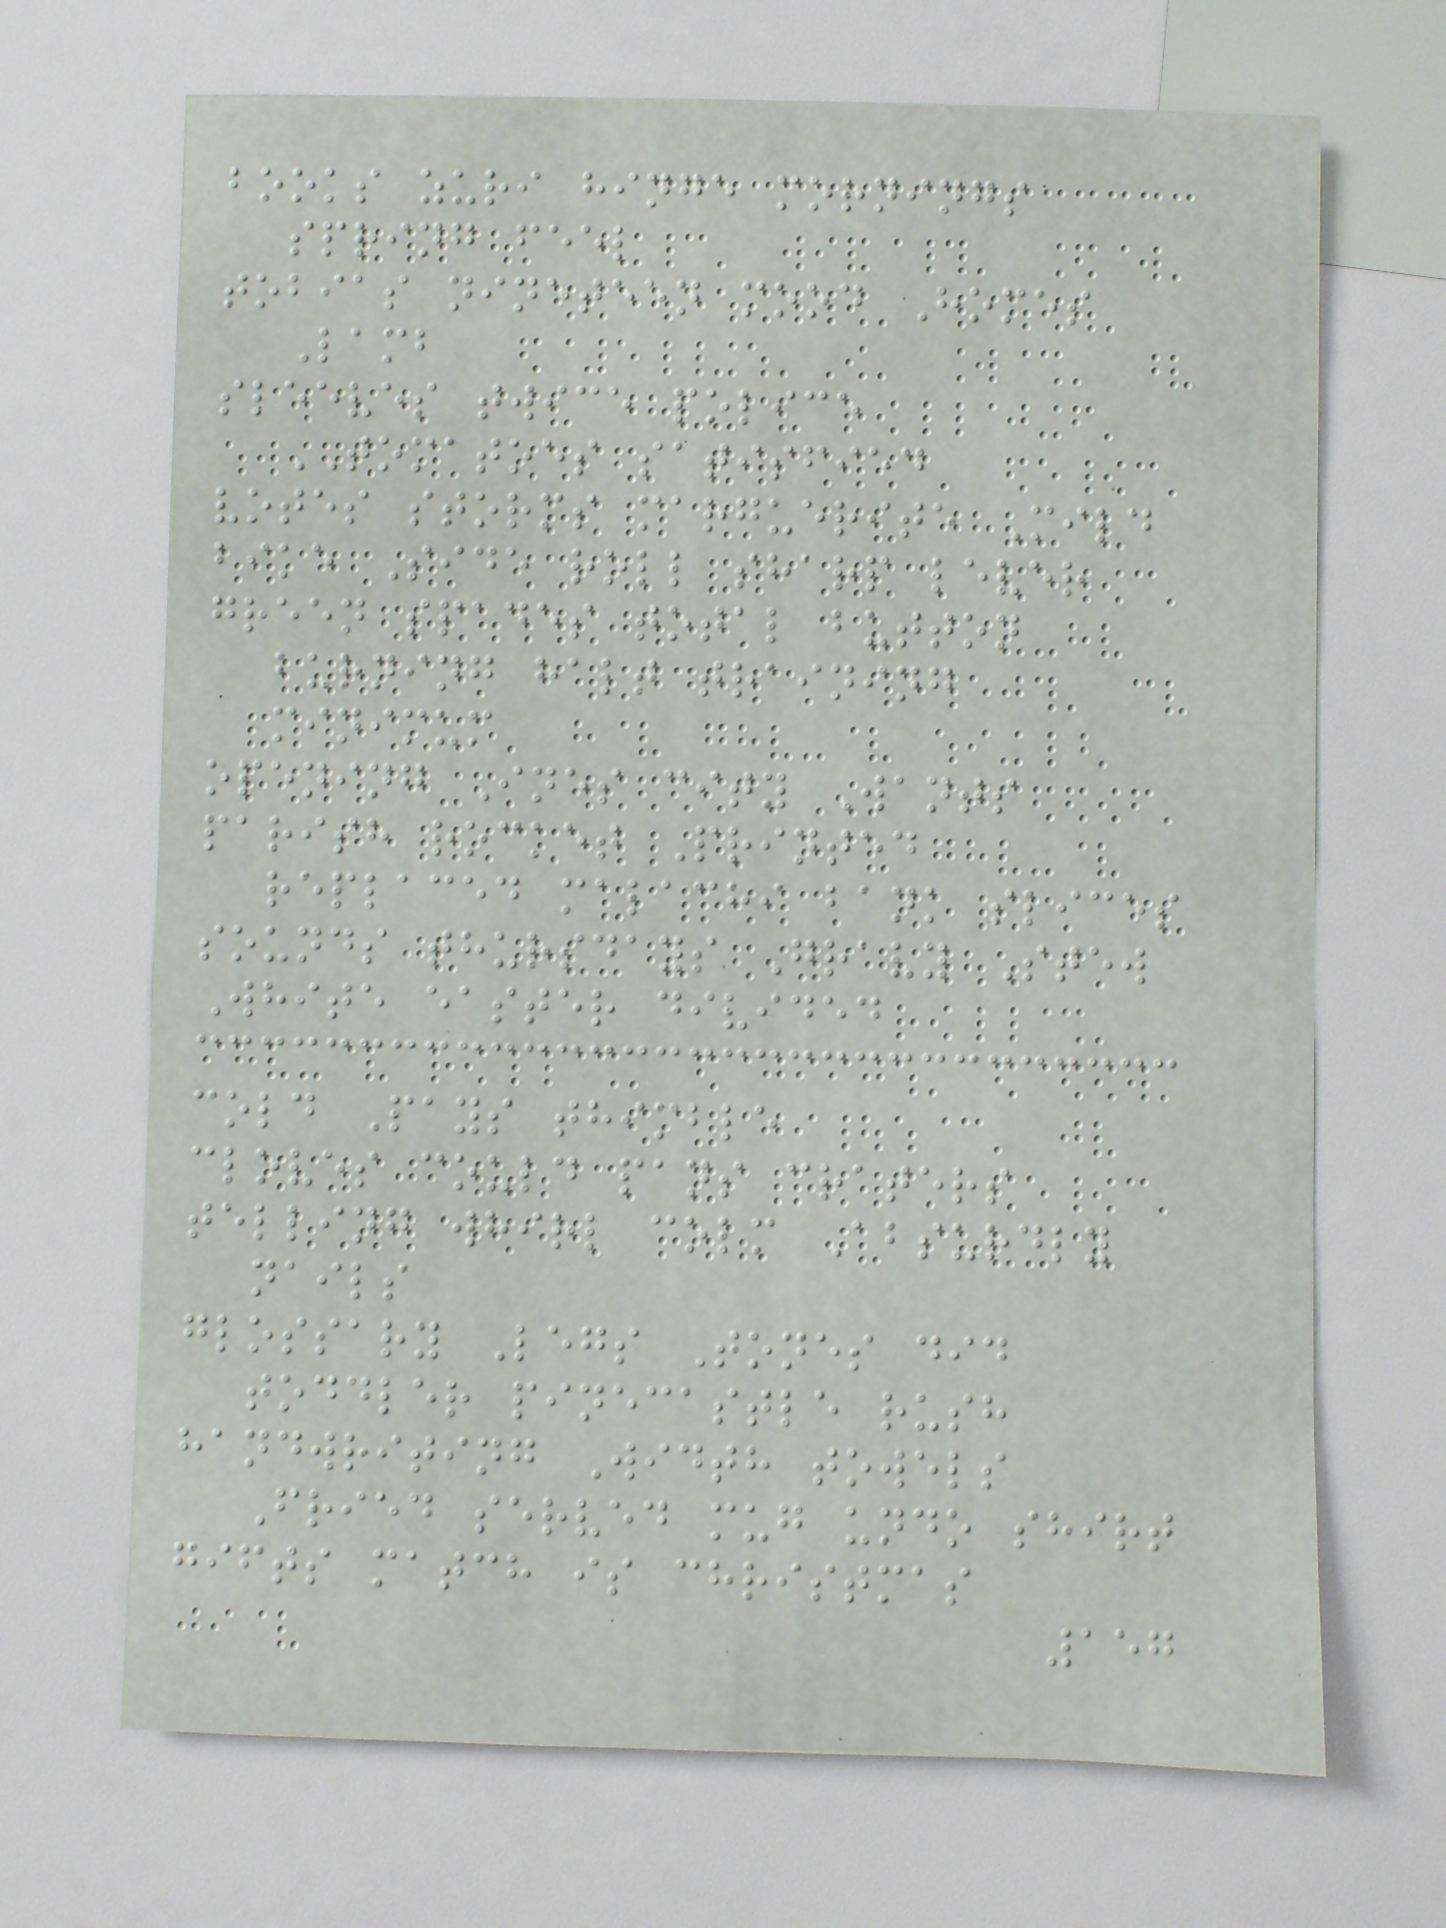books zuri hinge mornings
spring feel
tobias nineteen mood Homes
Lamb
sleeves twice police
TOMATOES satisfied
votes storms marguerite Mild
bike Side roll sharp lever
green spades total button
burning halt training
minimum
opening Ines city Wants
parish rocket Printed
replaced malachi bank slices
sounds thursdays Gravy Stew
White easter divided
cold Pays thimble
cloves could pans craters
telling whirl colm Absurdly
nails
glossary Legs Tones did
toddler pinecastle rush
handwriting Width towels
Fried served mug undo shirt
gifts match is christmas
157
